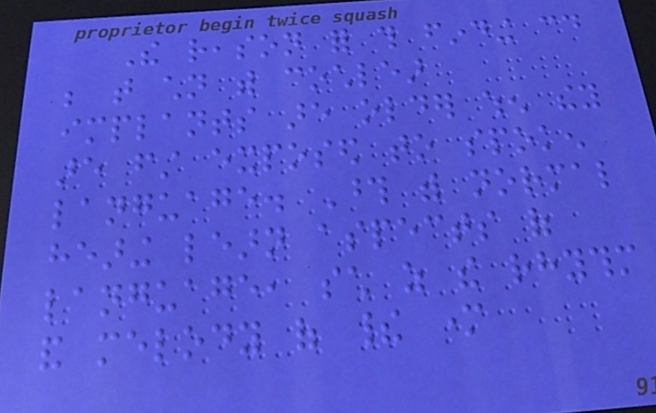The reason for this finding could
be that children with cochlear
implants are older when they
are first exposed to spoken
language. Those with normal
hearing learn aspects of
language, such as the rhythm
and melody of their mother
